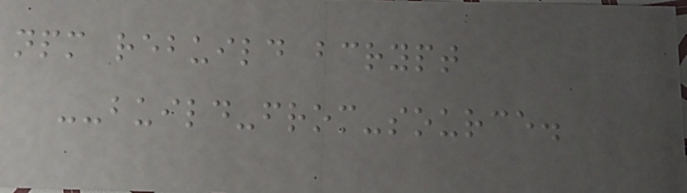npm rebuild bcrypt
--build-from-source.
